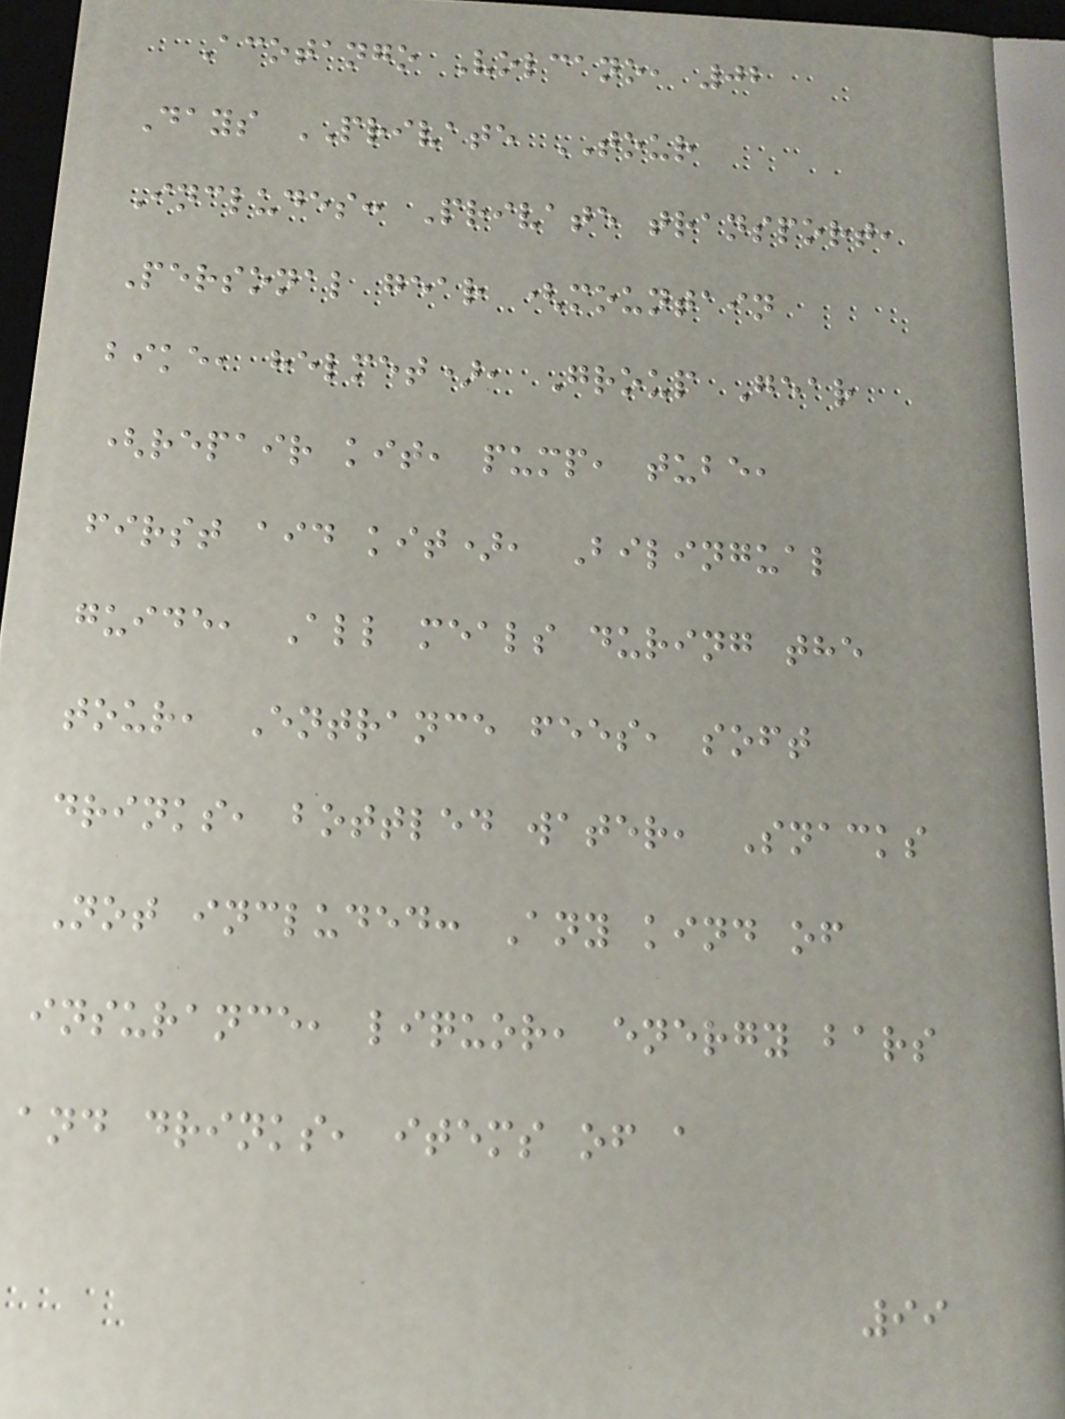Acotango Volcano, 02
Days PRIVATE TOUR
Includes: Private transport,
Personal gear (mountain
bike, helmet), Group Gear
(repair kit, pump, tube,
first aid kit), Bilingual
guide, All meals during the
tour, Entrance fees, soft
drinks, bottled water, Snacks
Not included: Any kind of
insurance, liquor, energy bars
and drinks, items of a
99
